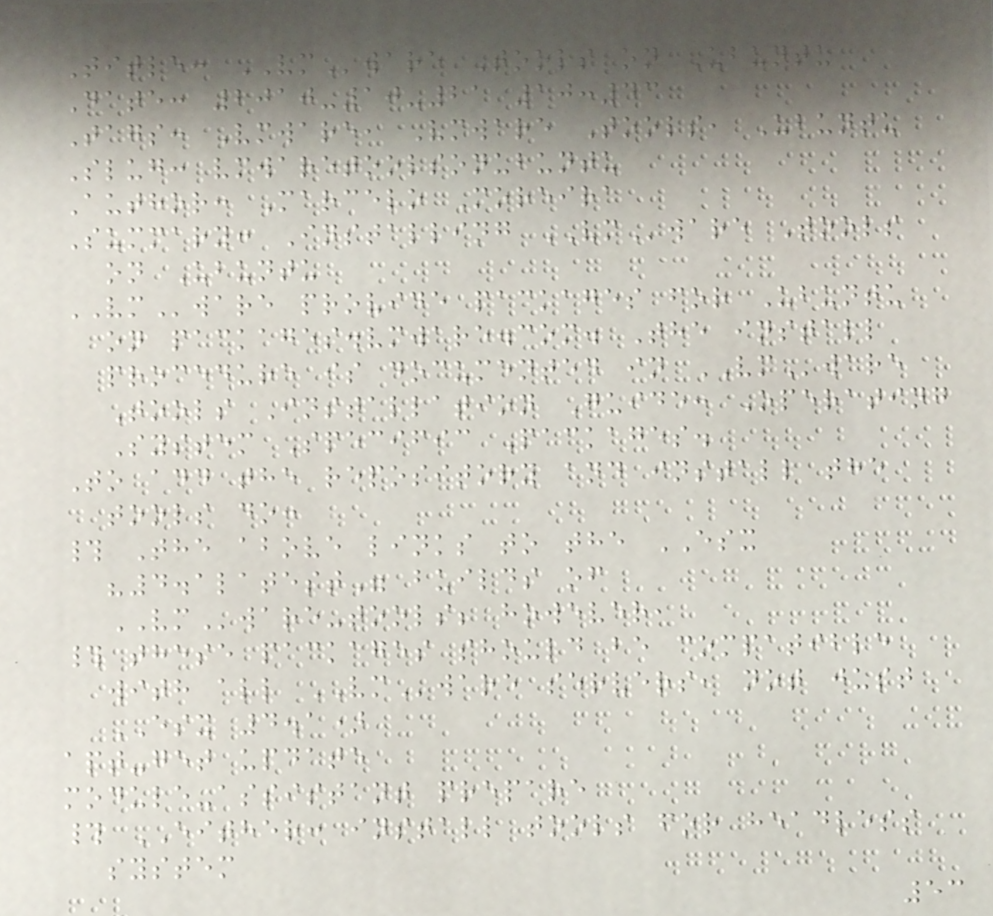Title: VMware Tools on Ubuntu
Date: 2010-10-21 10:43
Tags: Vmware, Vmware Tools, Ubuntu
Slug: vmwaretoolsonubuntu
Author: Marcelo Moreira
Summary: Installing VMware Tools
on Ubuntu
VMware provide packages for Ubuntu
on packages.vmware.com. The install
procedure is documented in VMware
Tools Installation Guide: Operating
System Specific Packages.
To add the repository and install the
tools do:
# The above links to the ESX
"4.1latest" builds of
VMware-tools; however,
# these packages should be compatible
with all VMware servers, not just
ESX 4.1)
apt-get update
module-assistant prepare
# EITHER: install tools for headless
system
53
